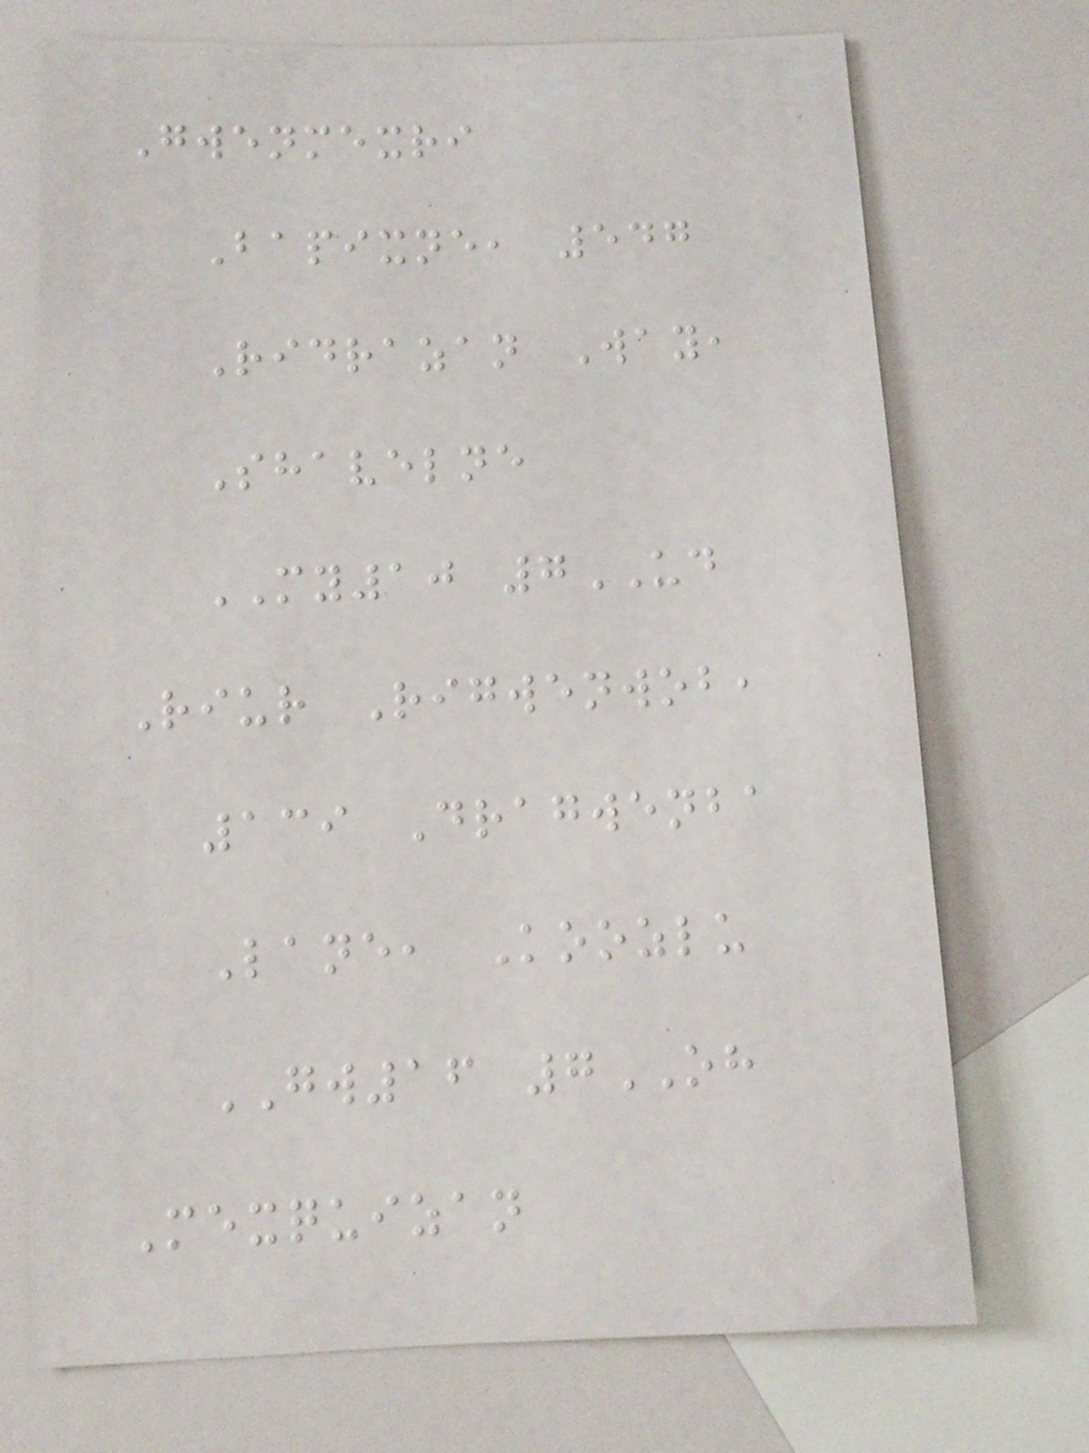Gwenmexri
Bapixne, 547
Ridrazan Way,
Shavelne
MY10 7UD
Riur Rigwenwob,
139 Dragwenba
Lane, Koozlu
GW16 7OH
Mexquizan
